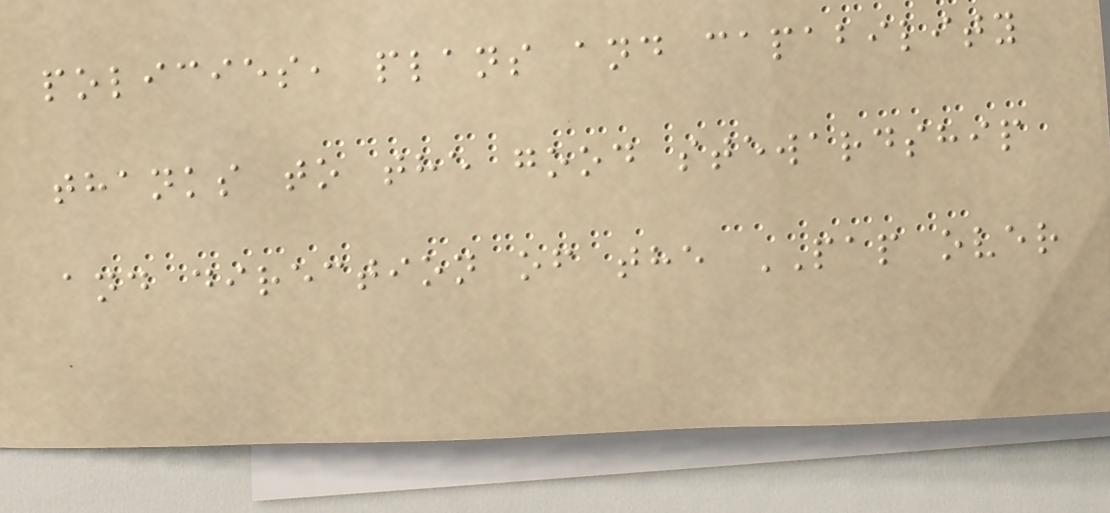policies, plans and capability
thanks to the good stewardship
and direction of the PAP over
